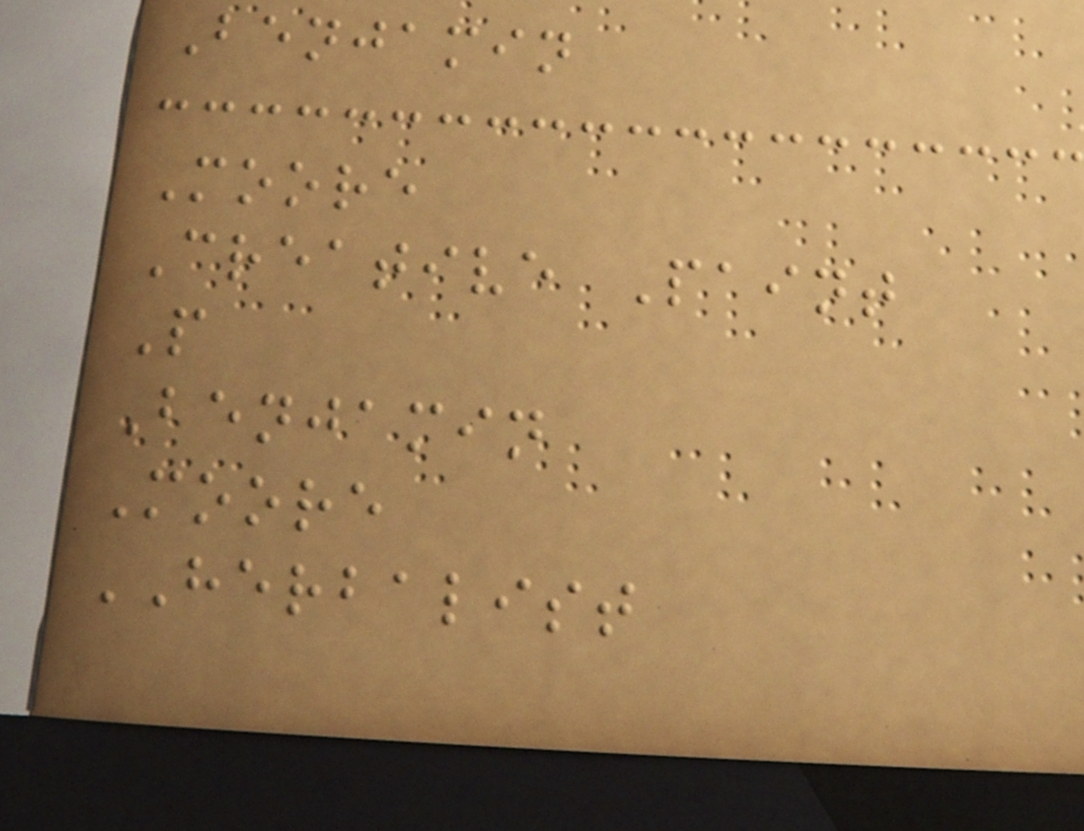Benjamin
Moore
Creative Paint
P
Benjamin
Moore
HERBALIST
